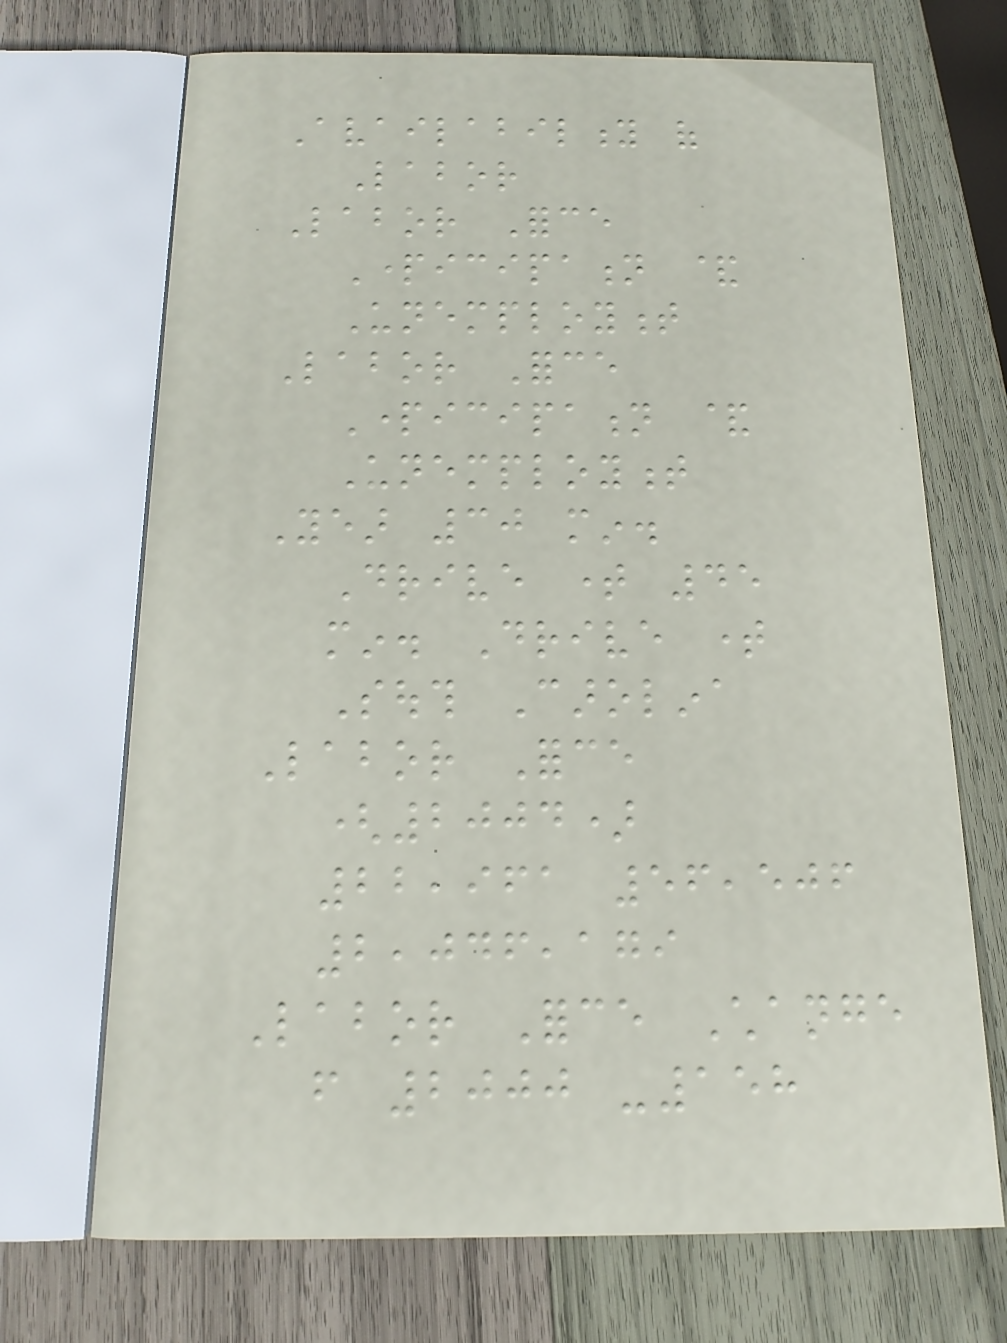Availability of
Labor
Labor Force
Participation &
Unemployment
Labor Force
Participation &
Unemployment
Year 30 min.
Drive time 45
min. Drive time
South Carolina
Labor Force
(2004)
22,961 56,506
2,046,179
Labor Force Change
from 2000 -158
